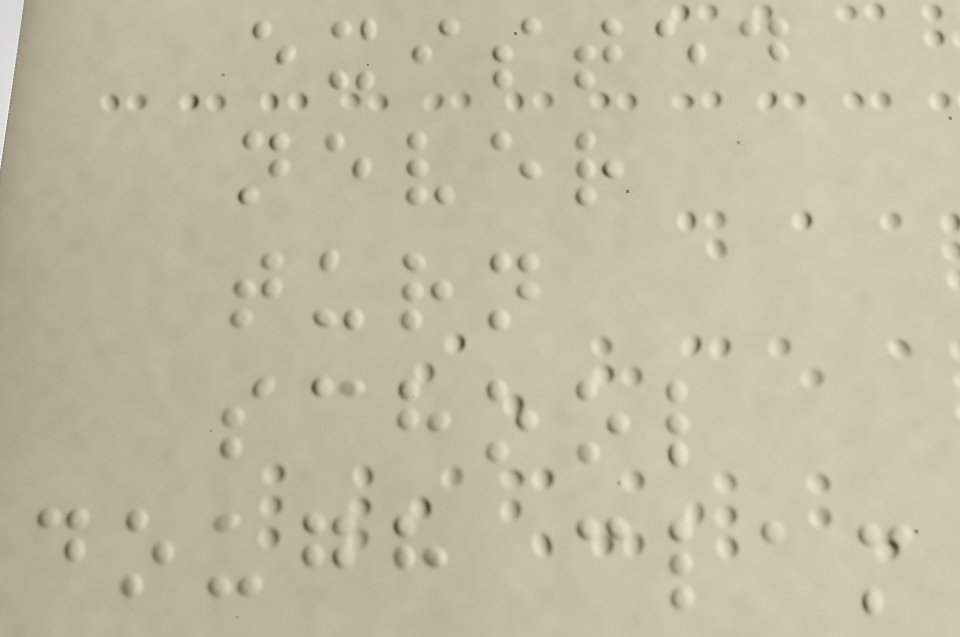existed
never
turn
school
dough clam
